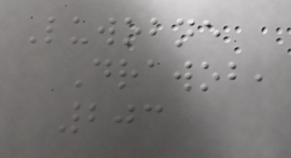Luwobne
Drawob,
203
